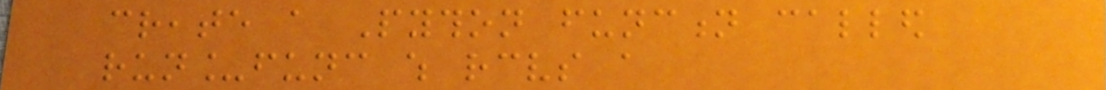create a Python function called
run_func which receives a
